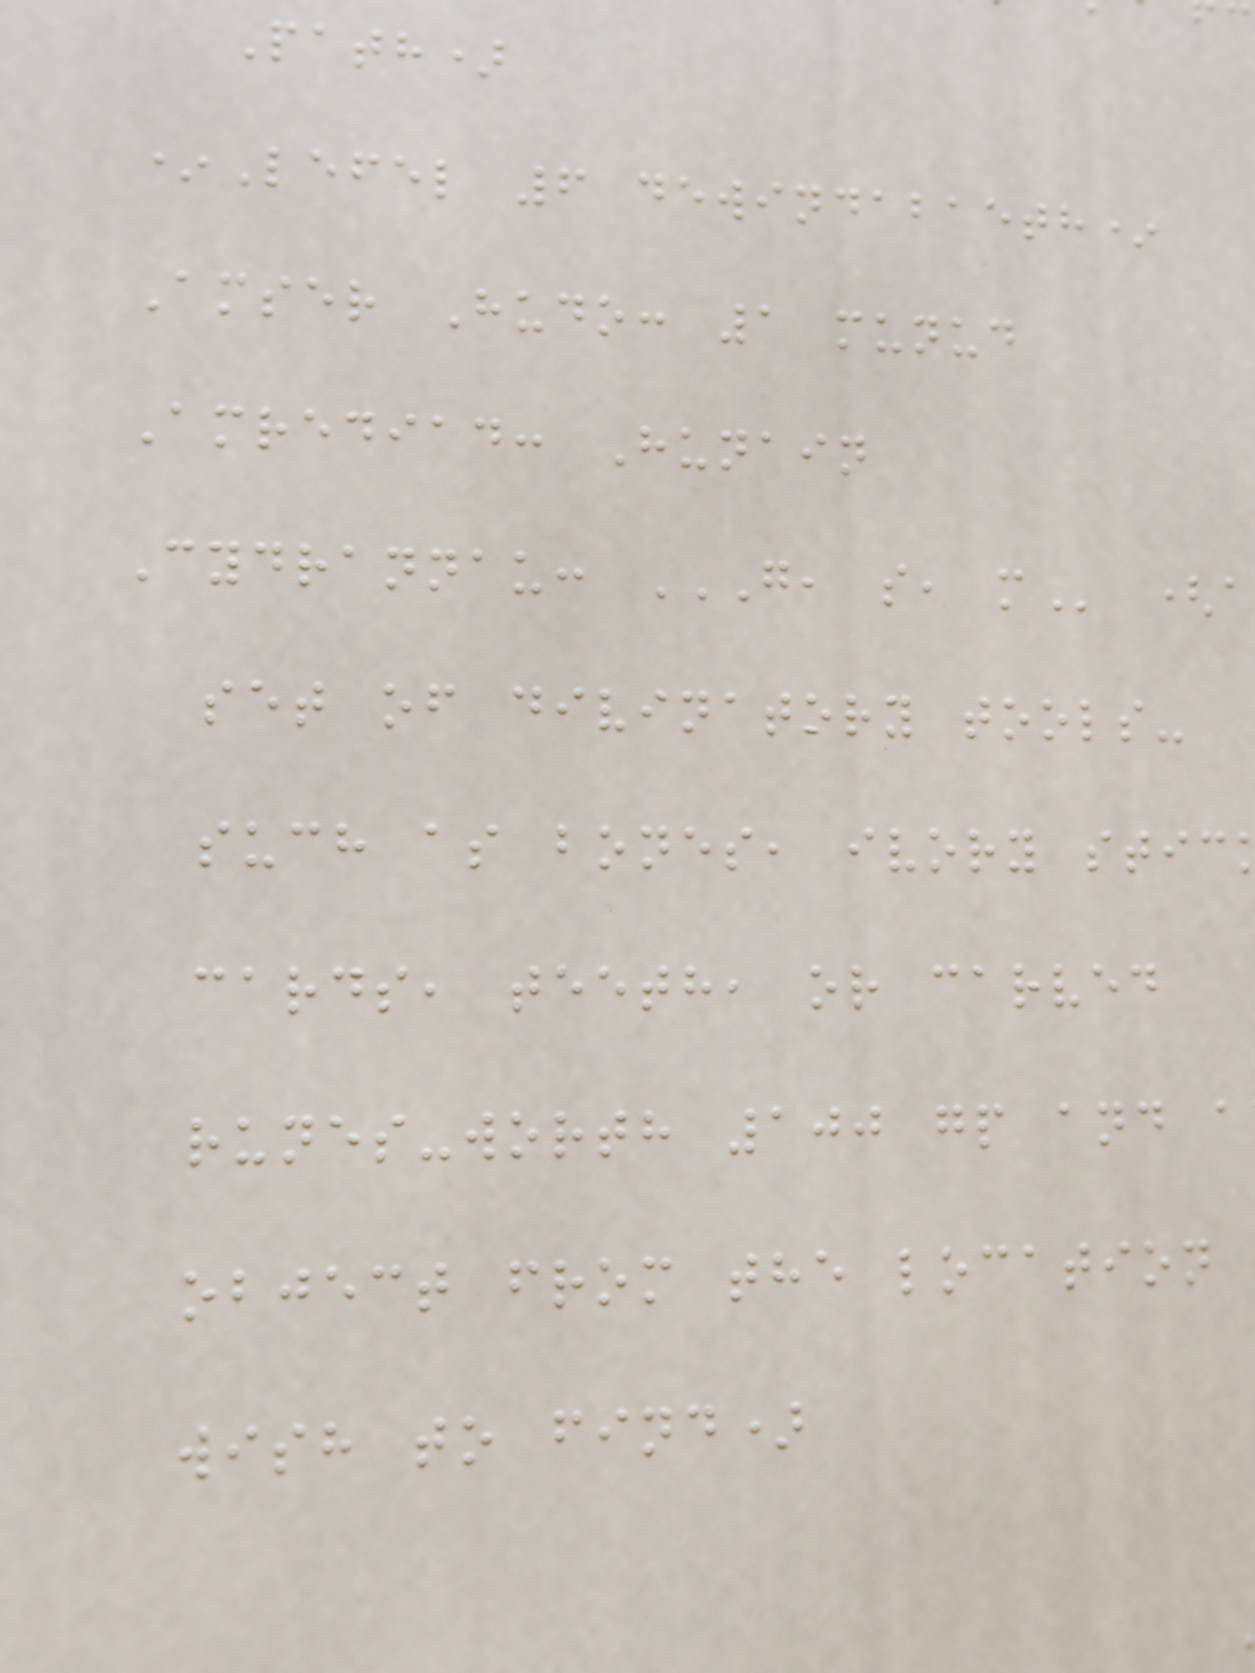Path)
*Lefel 6 dewindabaeth*
Amser Hudo: 1 munud
Amrediad: Hunain
Cydrannau: G, S, M (a
set of divinatory tools-
such as bones, ivory stic
cards, teeth, or carved
runes-worth 100 gp and a
object from the location
wish to find)
